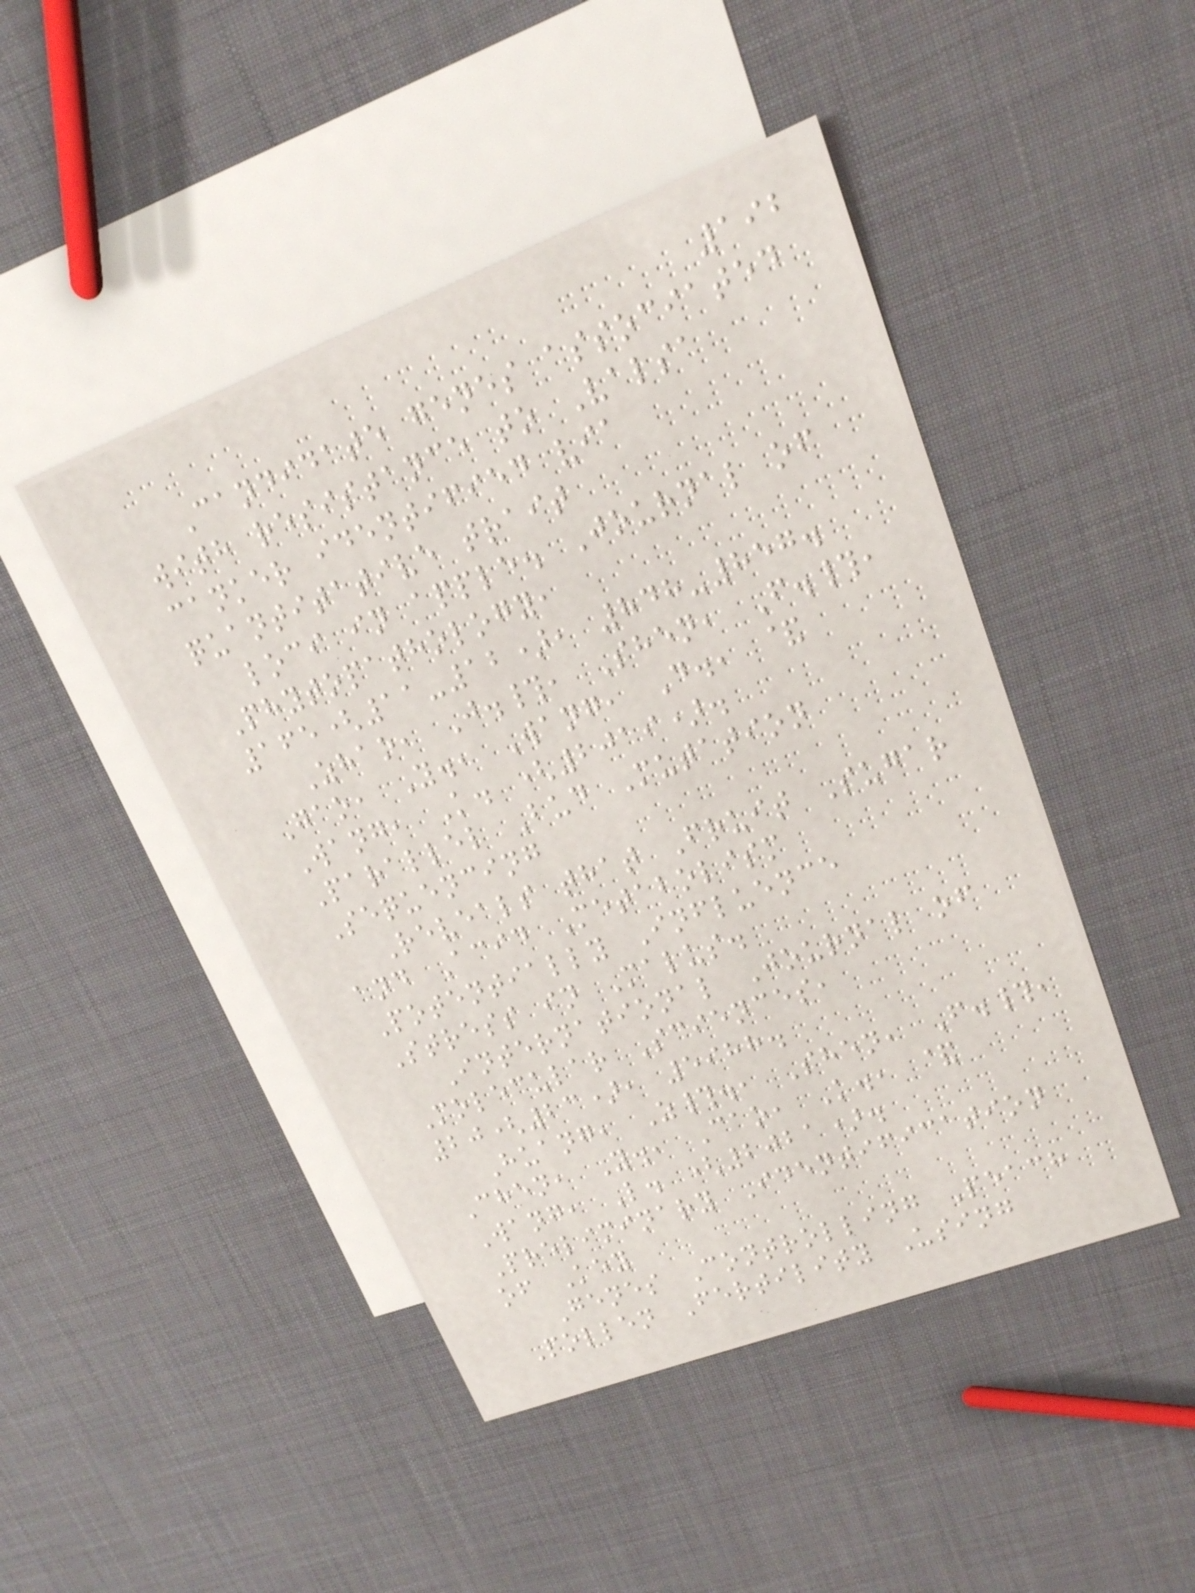192
Candidate genes associated
with resistance to Valsa
canker identified via
quantitative trait
loci in apple. Journal of
Phytopathology,
165(11-12), 848-857.
Zhao, J.#, Shen, F.#,
Gao, Y., Wang, D., &
Wang, K. (2019).
Parallel Bud Mutation
Sequencing
Reveals that Fruit Sugar
and Acid Metabolism
Potentially Influence
Stress in Malus.
International Journal of
Molecular Sciences,
20(23), 5988.
Huang, Z#., Shen, F.#,
Chen, Y., Cao, K., &
Wang, L. (2021).
Preliminary Identification
of Key
Genes Controlling Peach
Pollen Fertility Using
